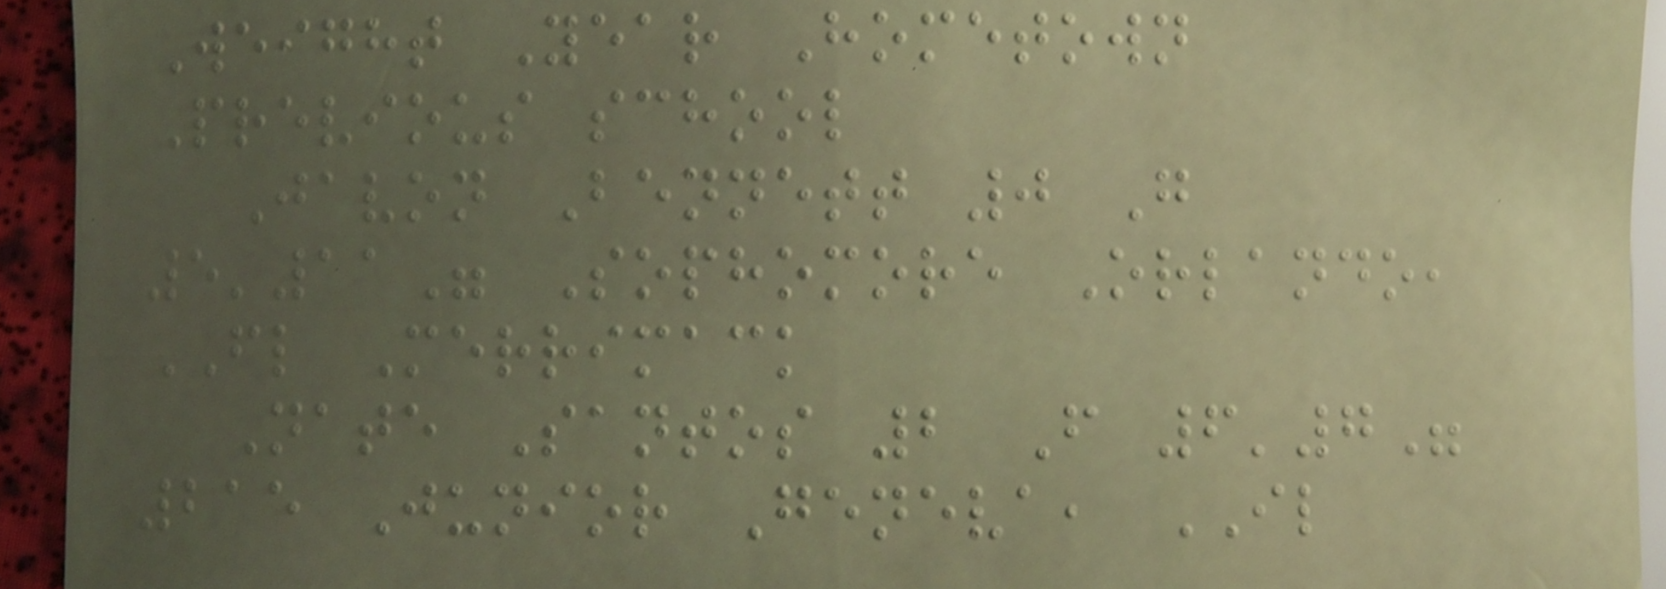Weight Year Hometown
Previous school
Javon Bennett 0 G
5'11" Sophomore Orlando,
FL Merrimack
Nate Santos 2 F 6'7"
215 Junior Geneva, IL
